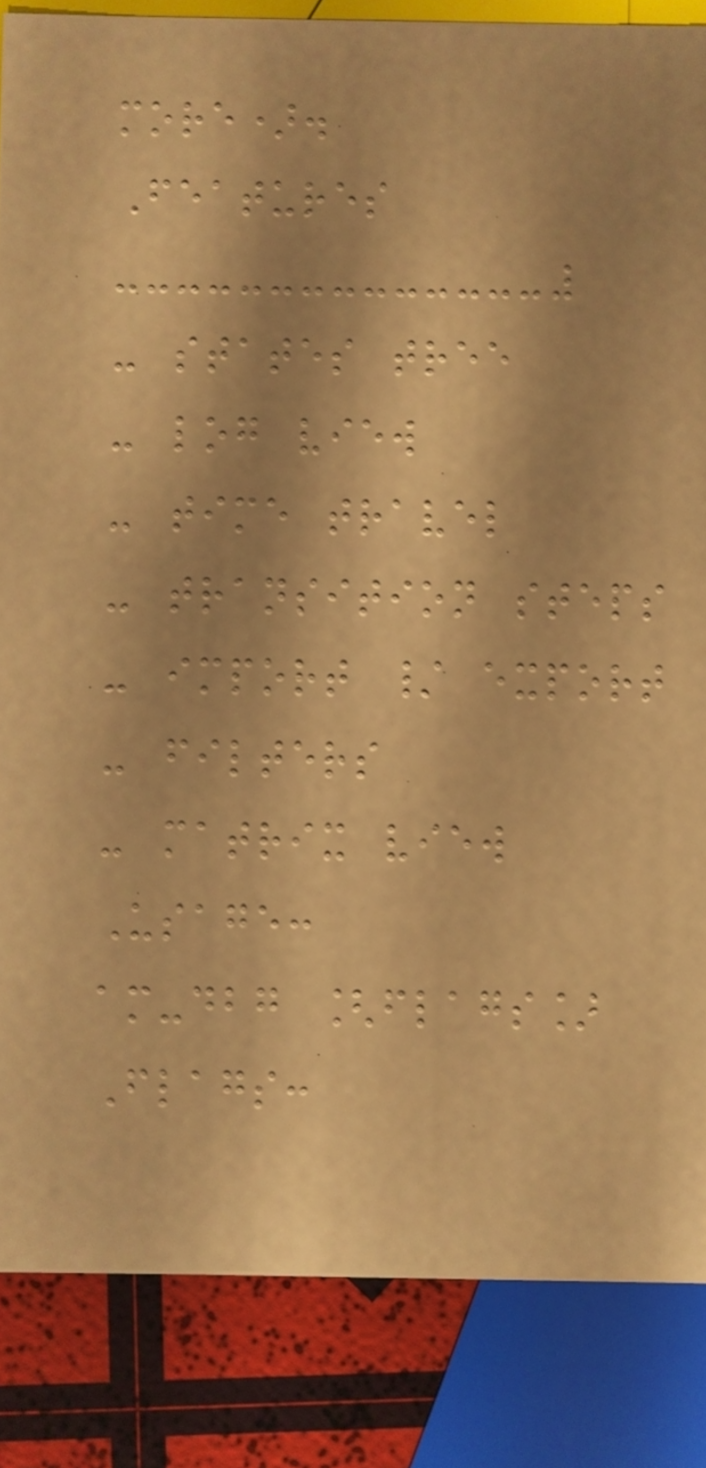more).
Features
- states tree
- log view
- time travel
- transition steps
- import / export
- filters
- matrix view
Usage:
am-dbg [flags]
Flags:
